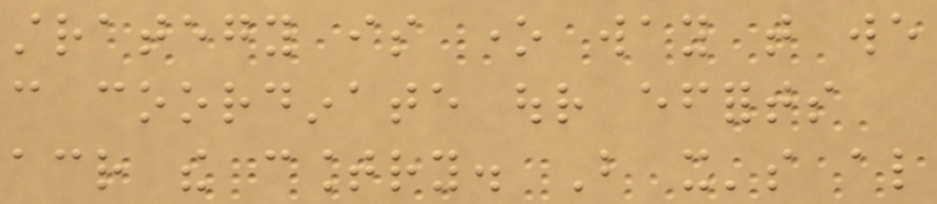strategy is one way that we
can coordinate our efforts
across the country. But it's also
